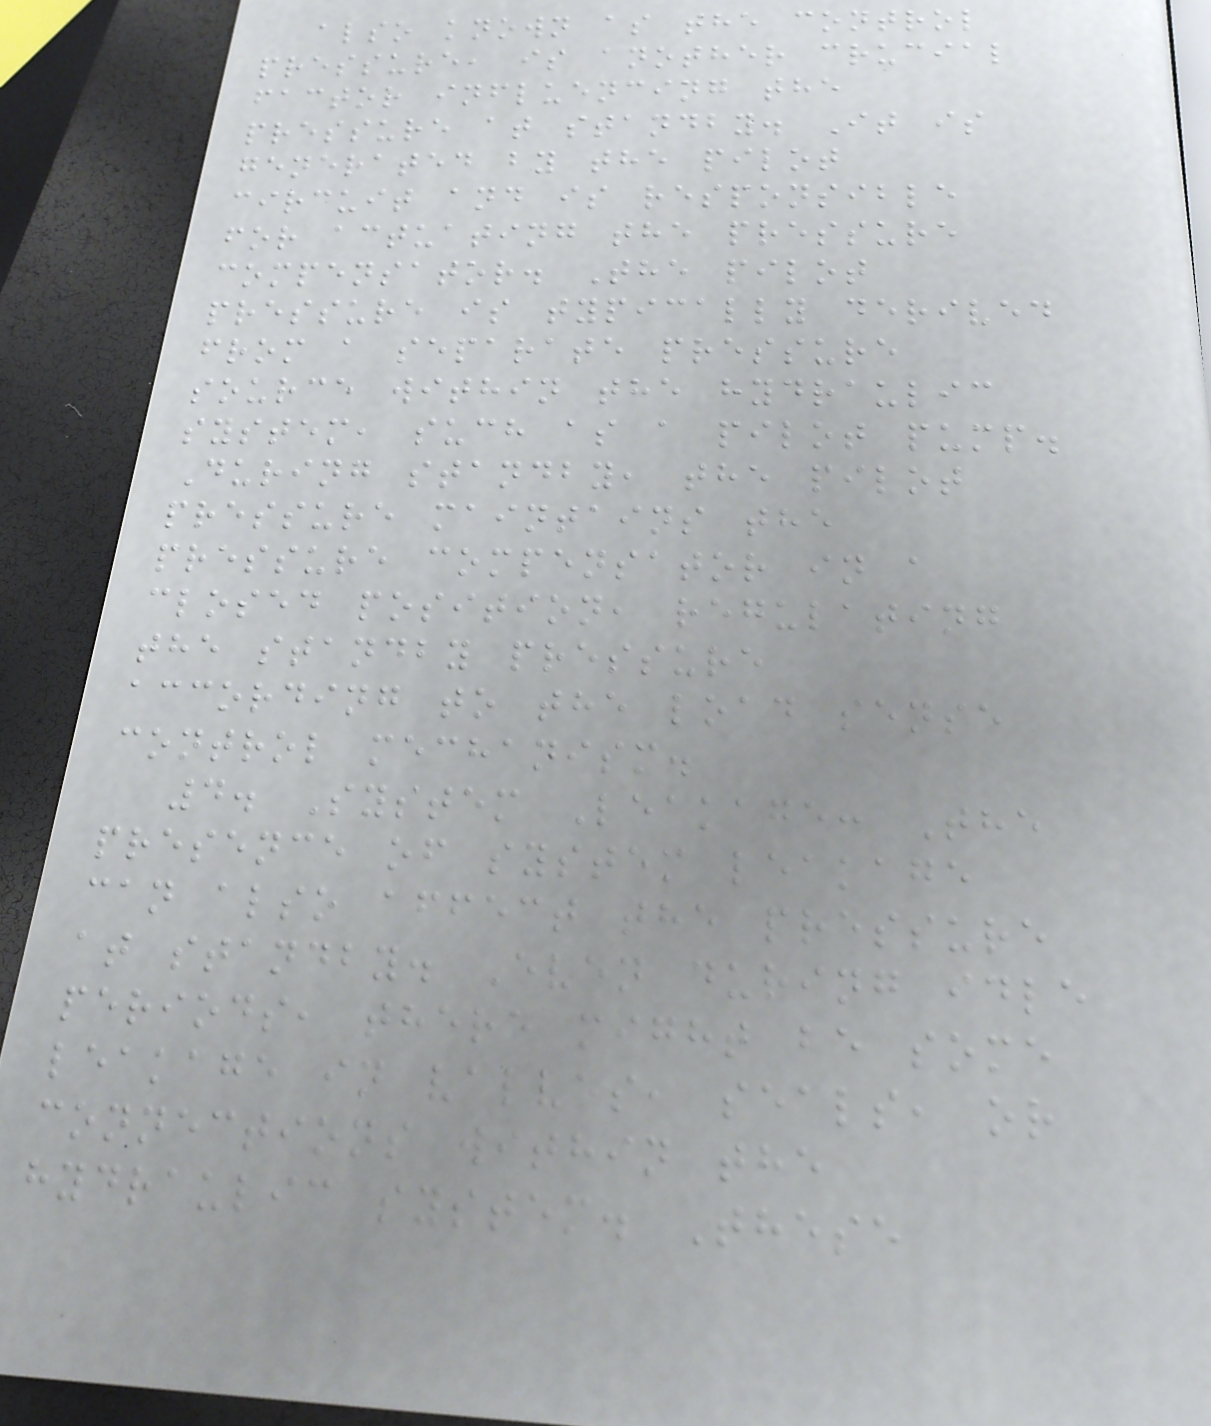also known as the control
pressure, is another crucial
factor influencing the
pressure at standby. It is
generated by the pilot
circuit and is responsible
for actuating the pressure
compensator. The pilot
pressure is typically derived
from a separate pressure
source within the hydraulic
system, such as a pilot pump.
During standby, the pilot
pressure maintains the
pressure compensator in a
closed position, regulating
the standby pressure
according to the load sense
control mechanism.
4. System Leakage: The
presence of system leakage
can also affect the pressure
at standby. Even during idle
periods, there might be some
leakage in valves, seals, or
connections within the
hydraulic system. These
